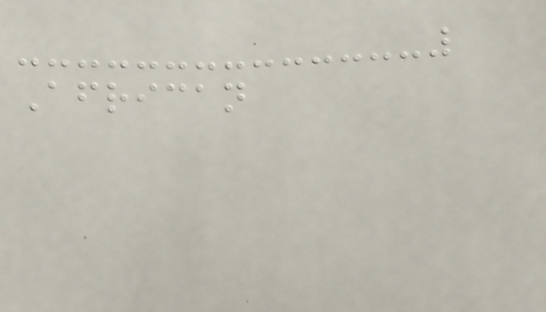African
